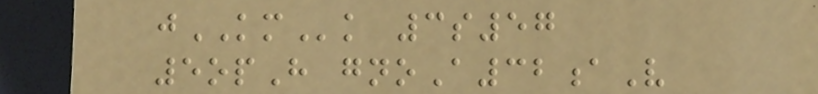jKMk 3s57
5opH gnoA32aV
